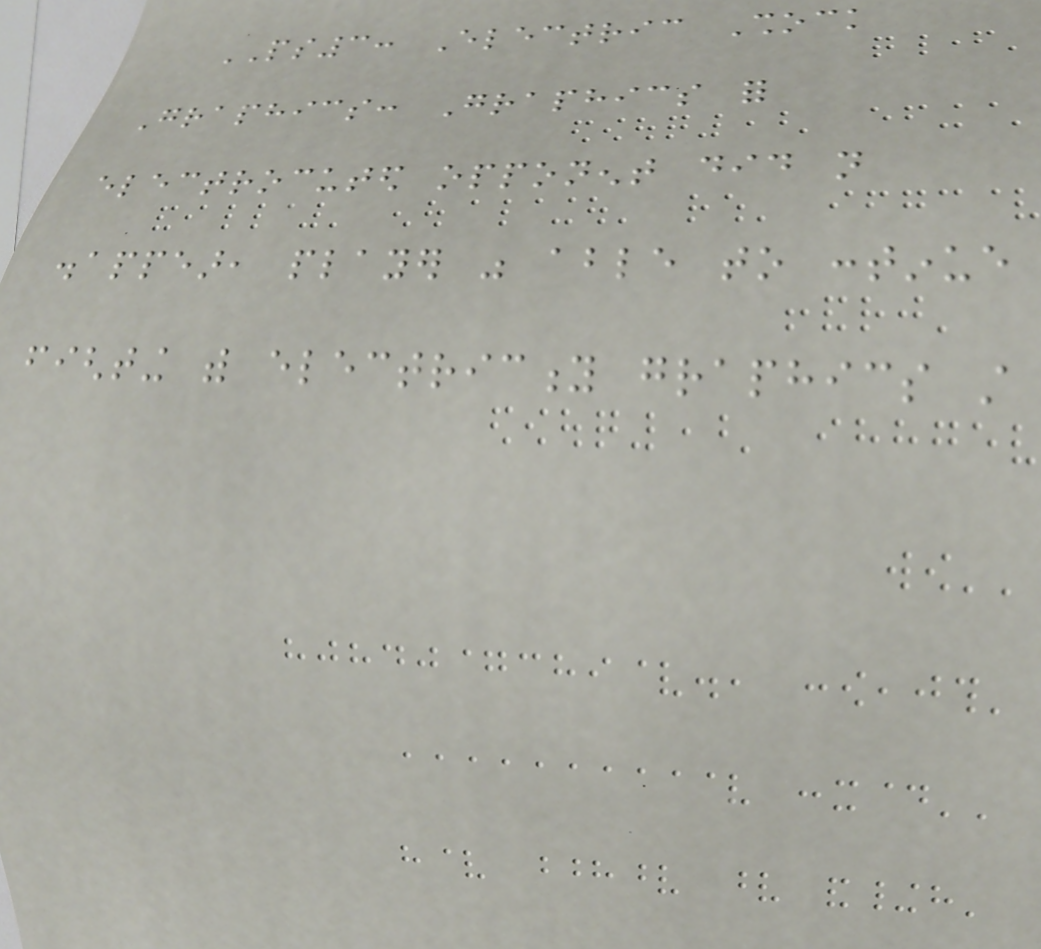PS3: Electric Shock
Graphics: Graphics for
electrocuted opponent did not
disappear, player was able to continue
fighting with electricity graphics still
